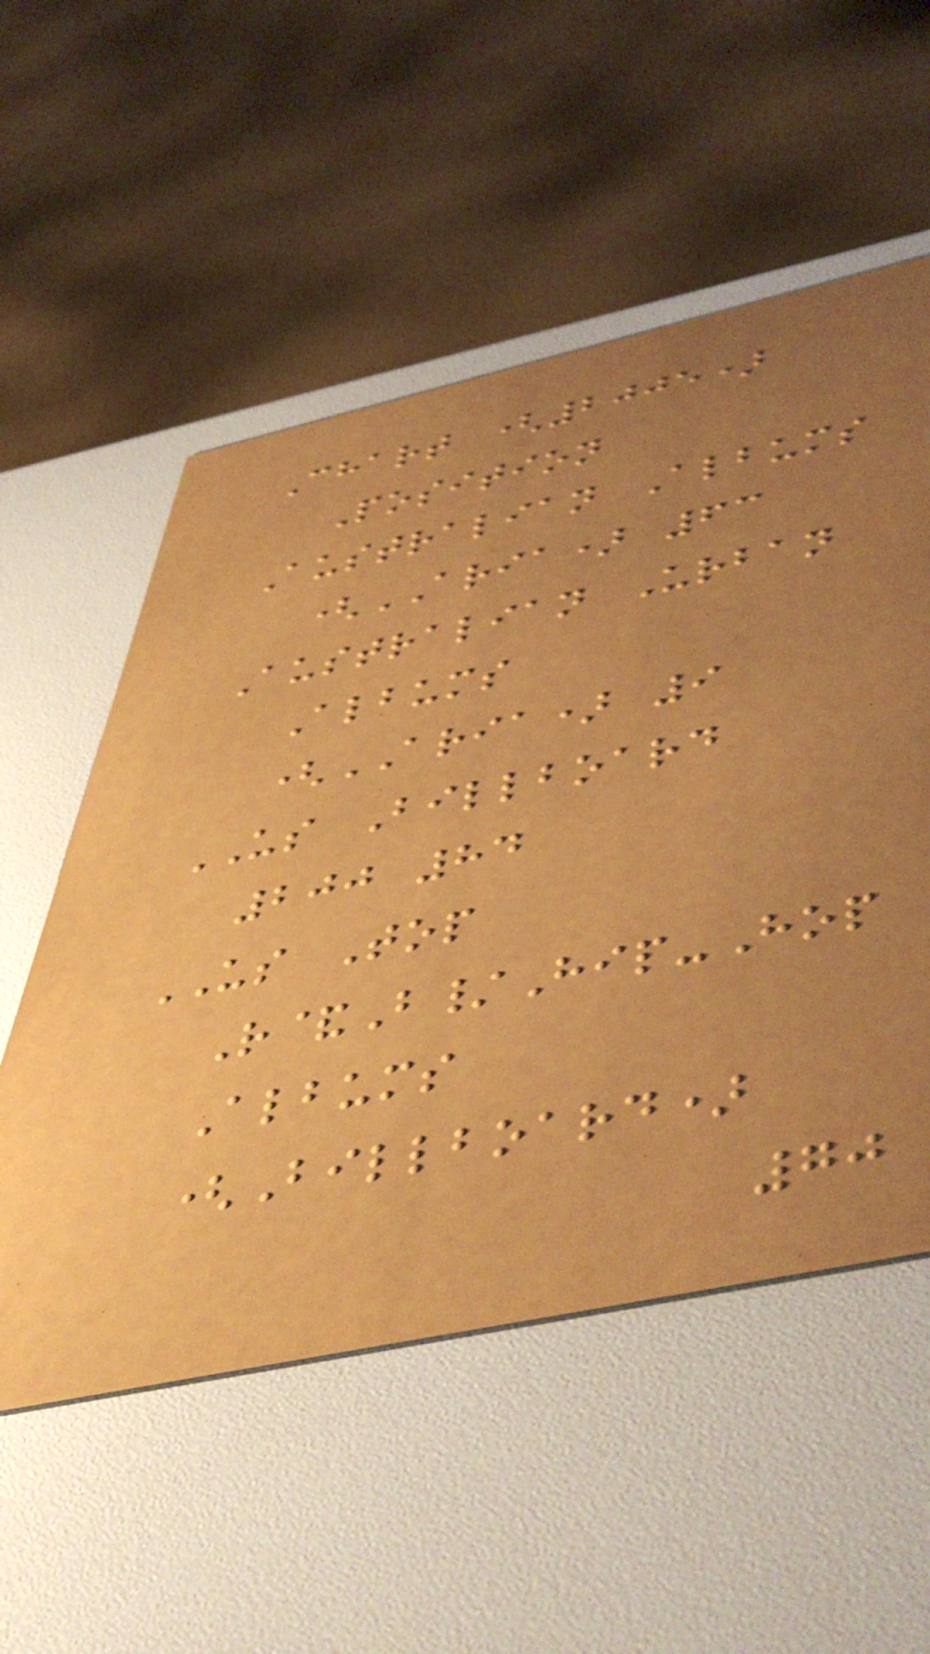Chart (2005)
Position
Australian Albums
(ARIA) 63
Australian Urban
Albums
(ARIA) 9
US Billboard
200 84
US Top
R&B/Hip-Hop
Albums
(Billboard)
70
